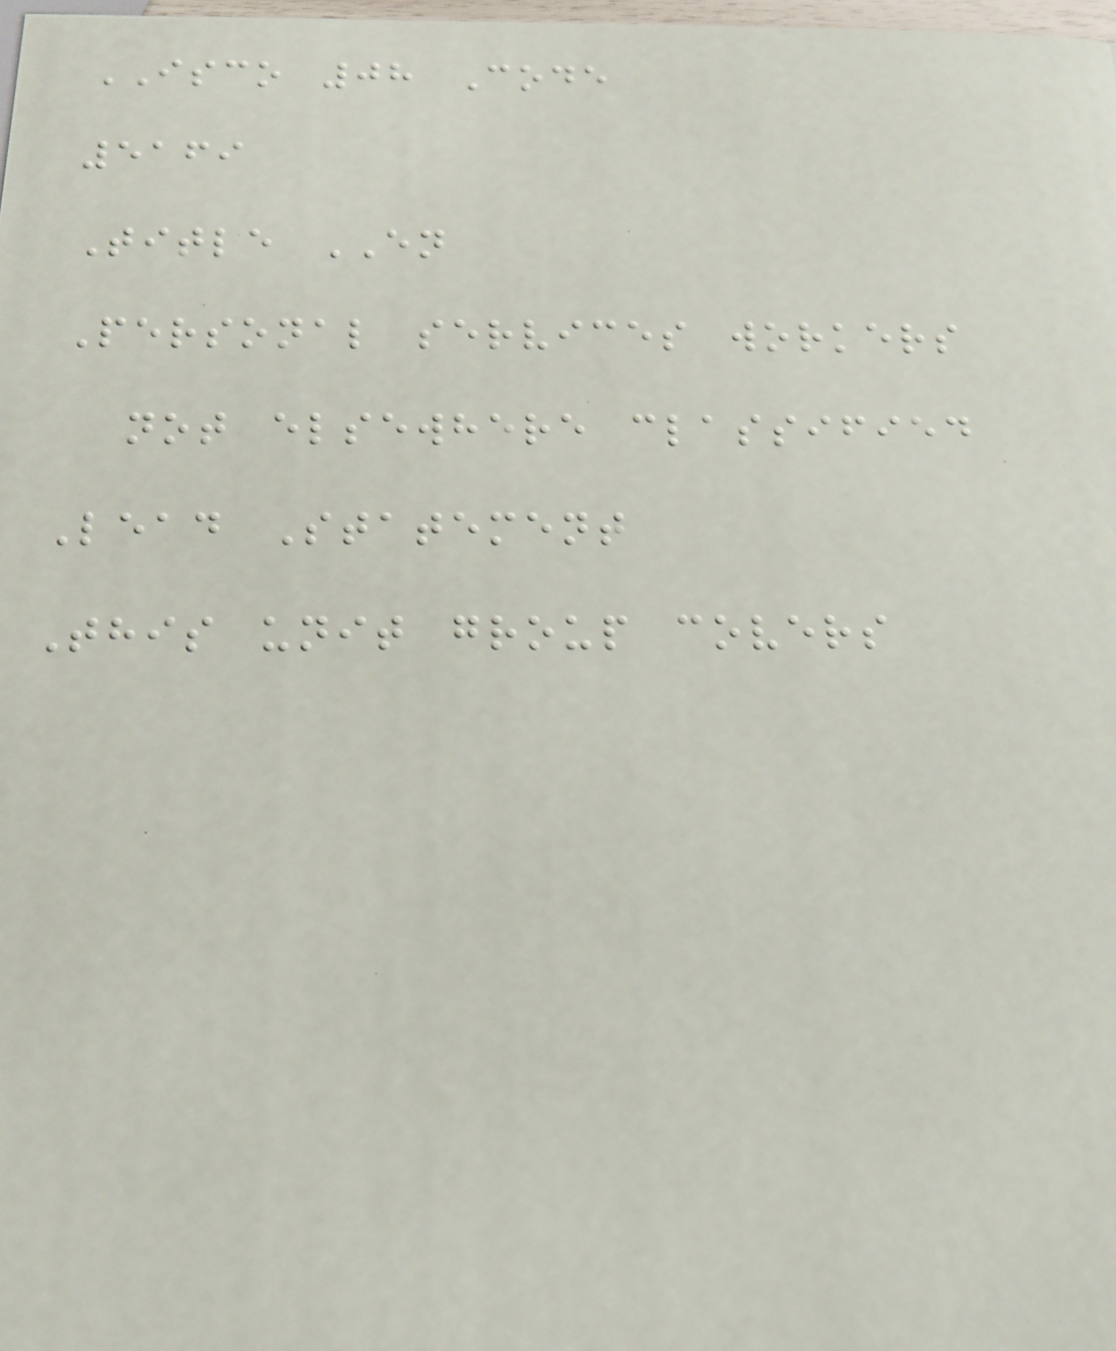ISCO 08 Code
5169
Title EN
Personal services workers
not elsewhere classified
Lead Statement
This unit group covers
